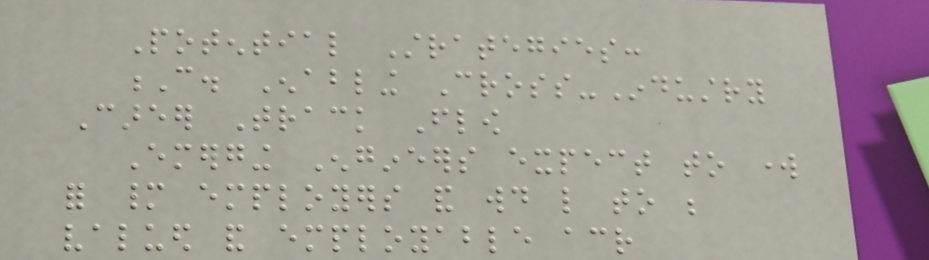Potential Strategies:
C. Enabling Cross-Industry
Career Track Flow
Emerging Engineers expect to work
for many employers and would like to be
valued and employable across
